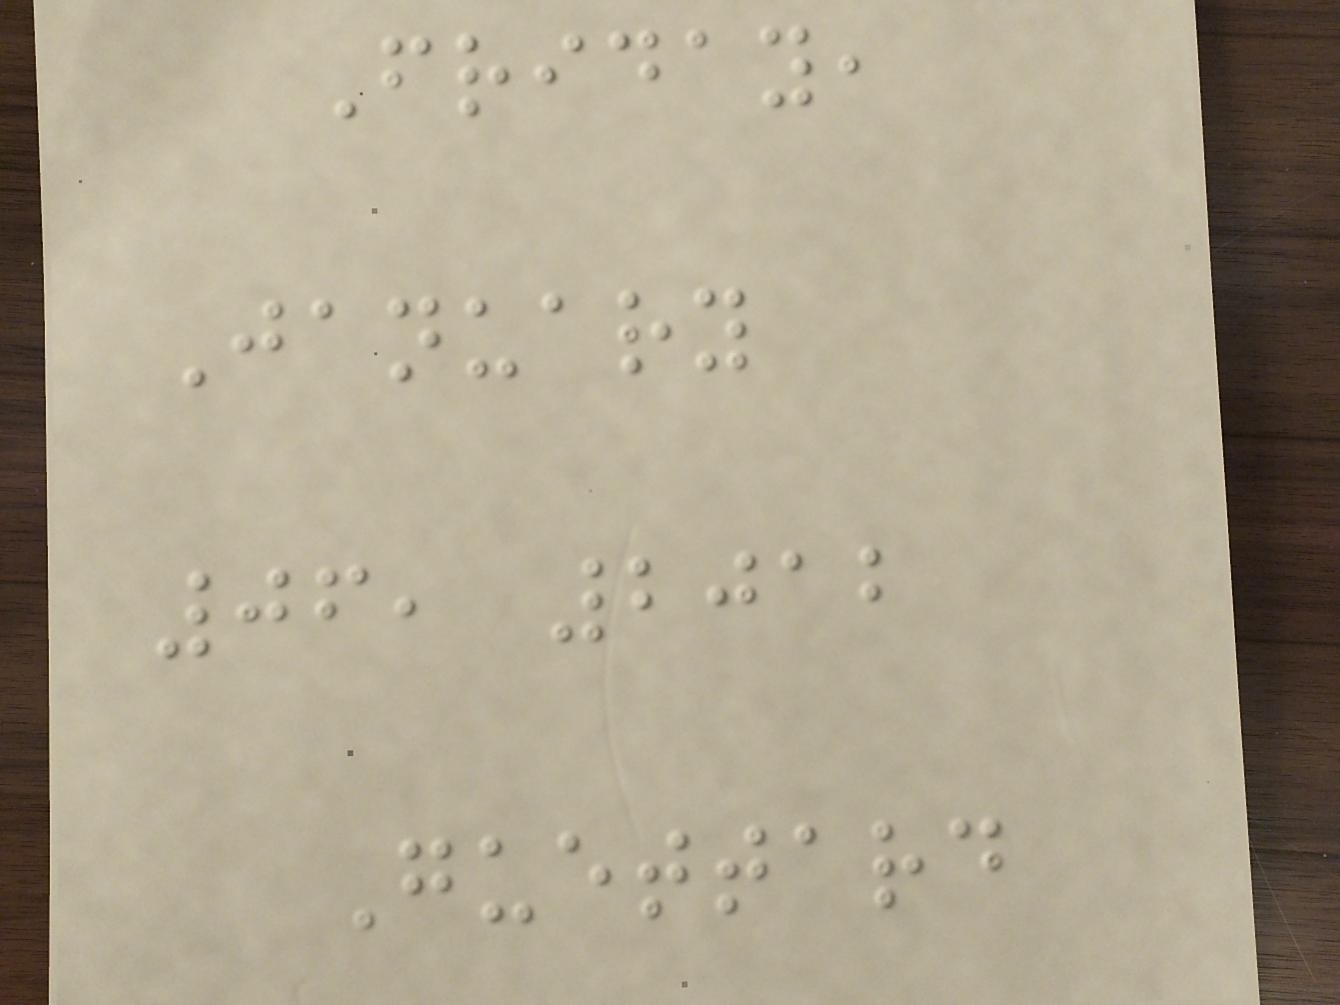Friday,
January
06, 2012
Guettard
